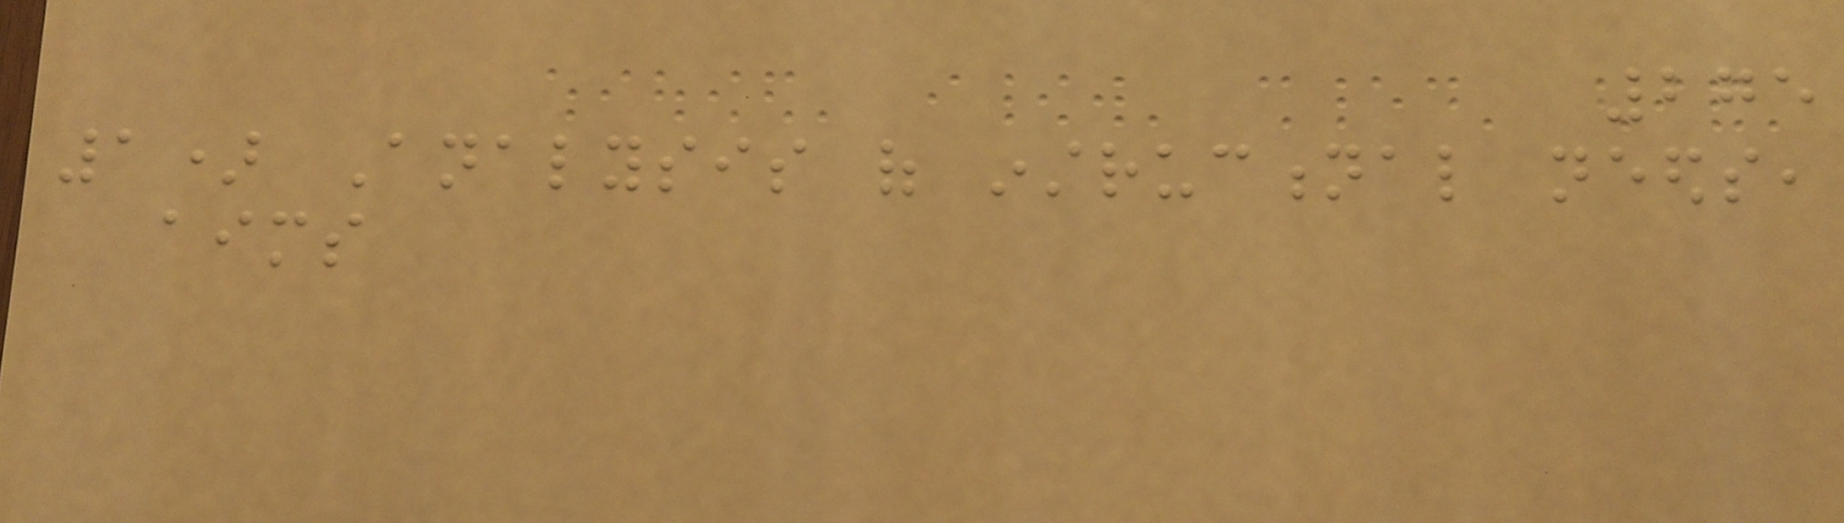275
1) Analysis of instructional needs,
aims
